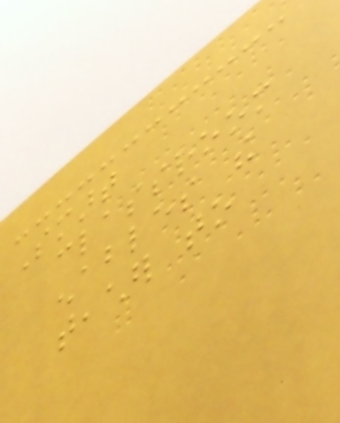Smart
classroom
enables the
teacher to
